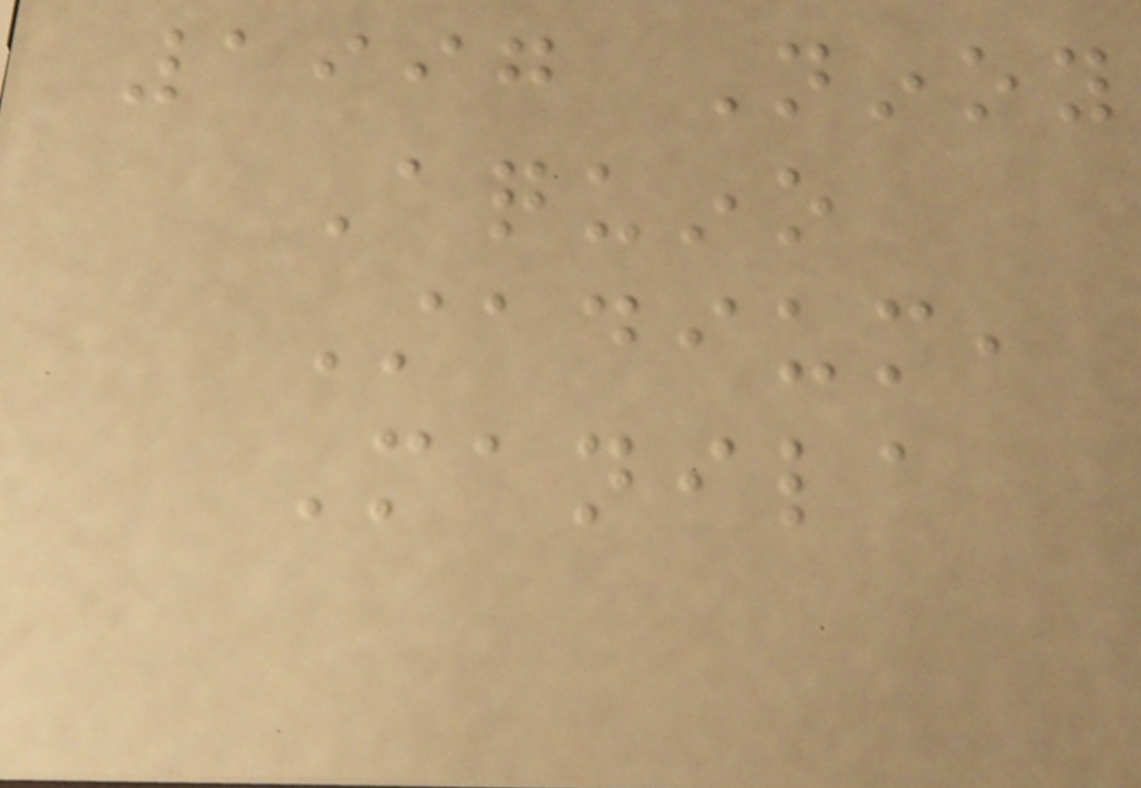1997 Ninoy
Aquino
Stadium,
Manila
